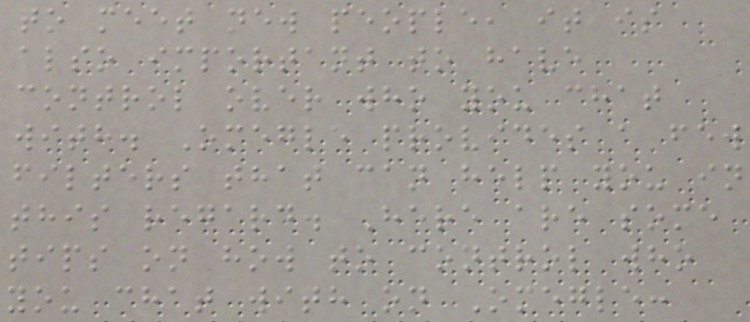to meet new people, it is
also important to have
control over who you chat
with. Omegle provides a few
filters that can help you in
this regard. Here are some
tips on how to control who
you chat with on Omegle:
